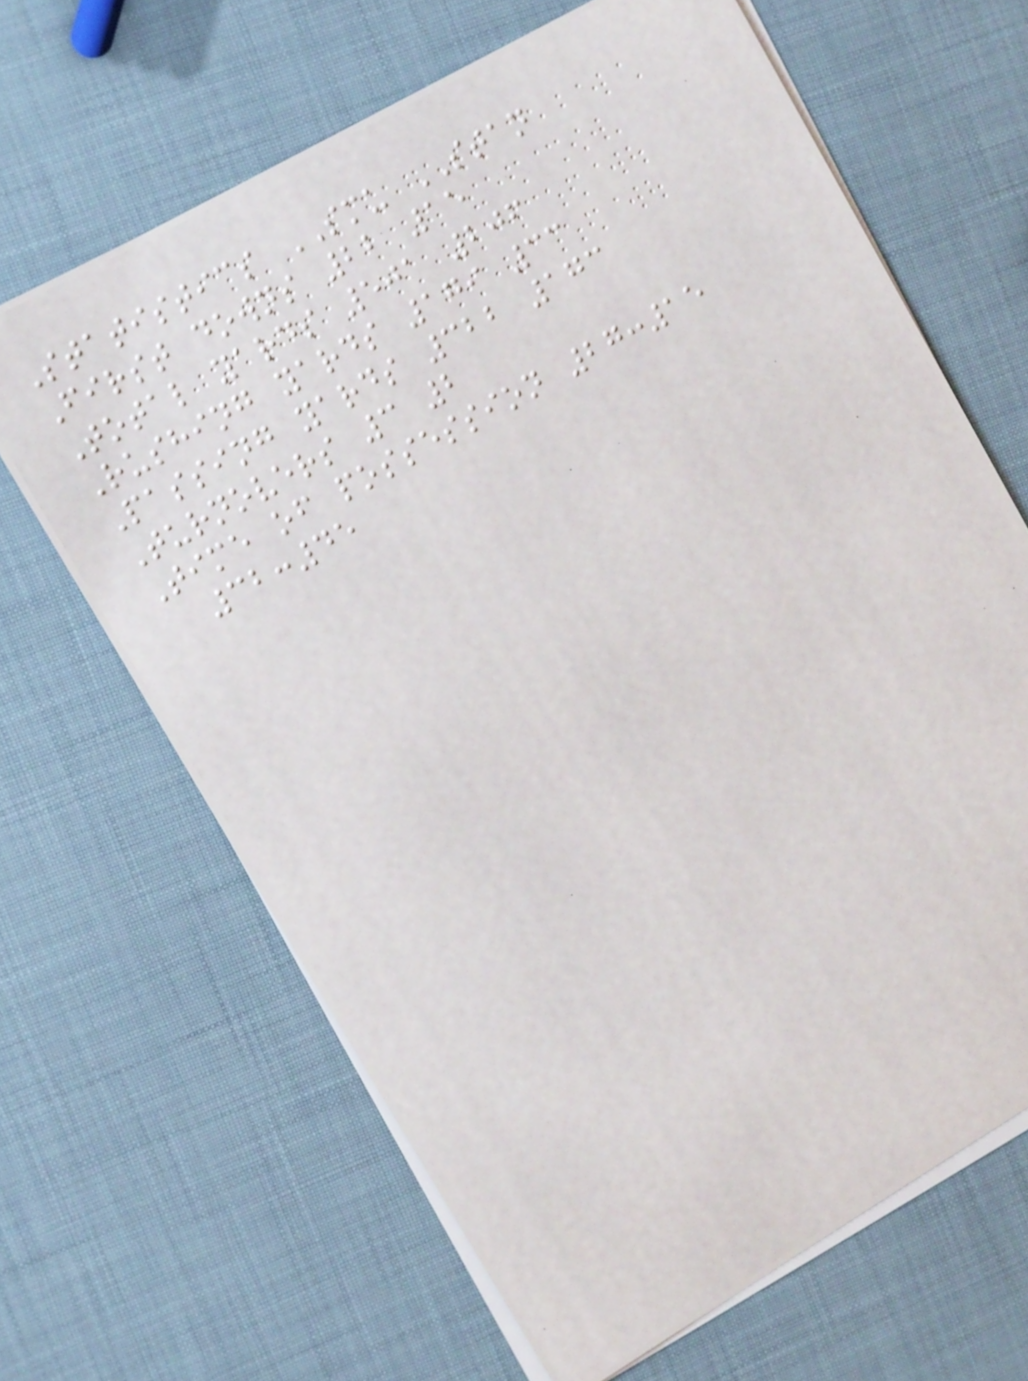Statistics SMU STAN
First downs 22 15
Total yards 501 206
Rushing yards 179 33
Passing yards 322 173
Turnovers 3 2
Time of possession 27:15
32:45
